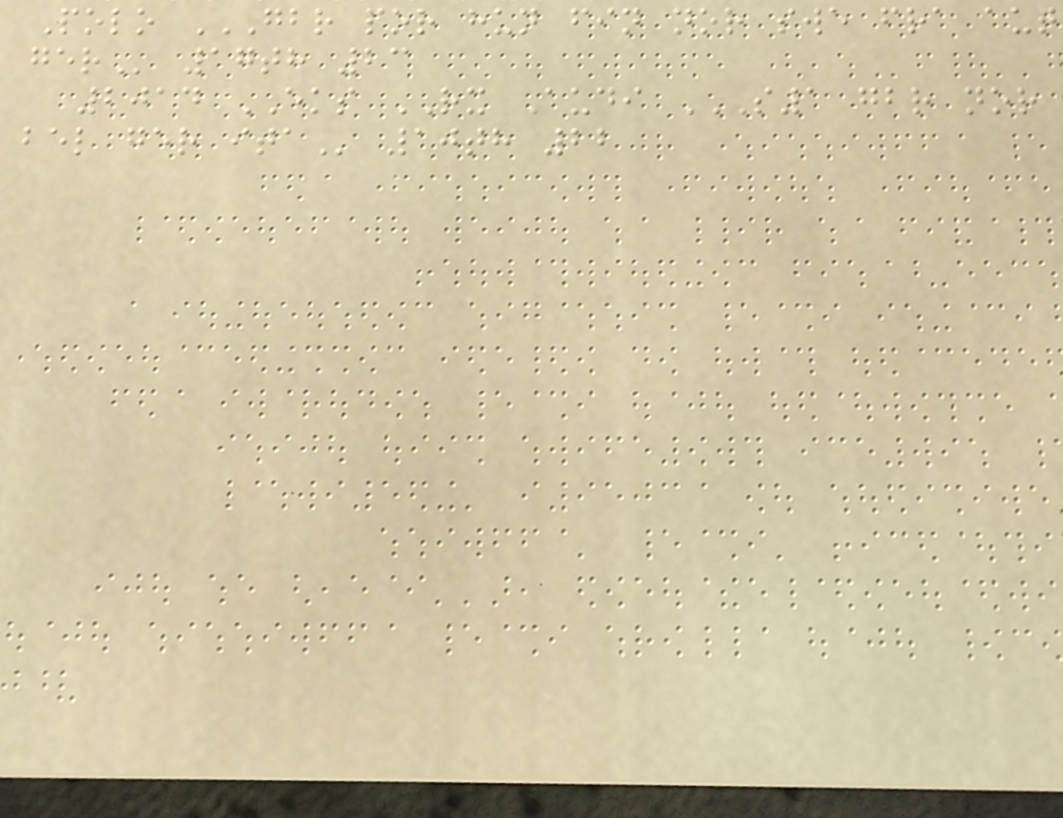Polo GBR POR HUN FIN NOR SWE FRA AUT
GER 17th 23
2014 EKS RX Audi S1 GBR NOR
BEL GER ITA 10th 22
